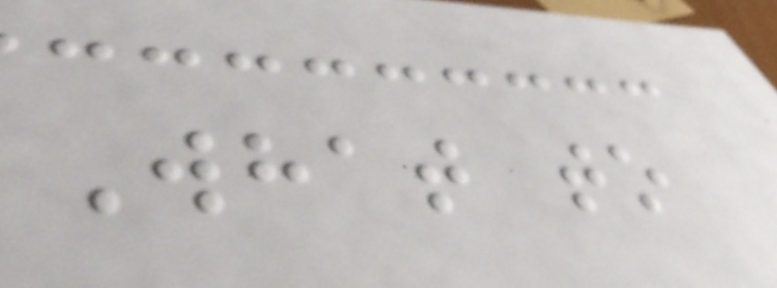What to
